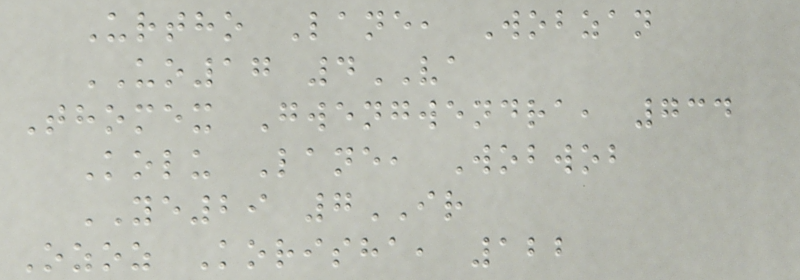Urtho Lane, Wobzan
UO17 4VA
Thomex Gwengwendra, 734
Kolu Lane, Wobwob
YE29 7IR
Ozoz Korisha, 122
